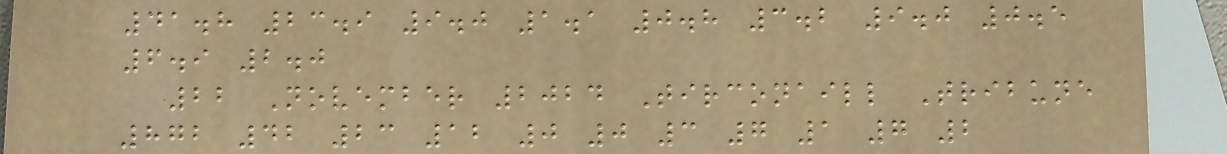41.8 23.9 9.0 1.1 0.8 3.2 9.0 0.5
6.9 2.0
22 November 2024 Tirconaill Tribune
872 42 23 12 0 0 3 7 1 7 2
